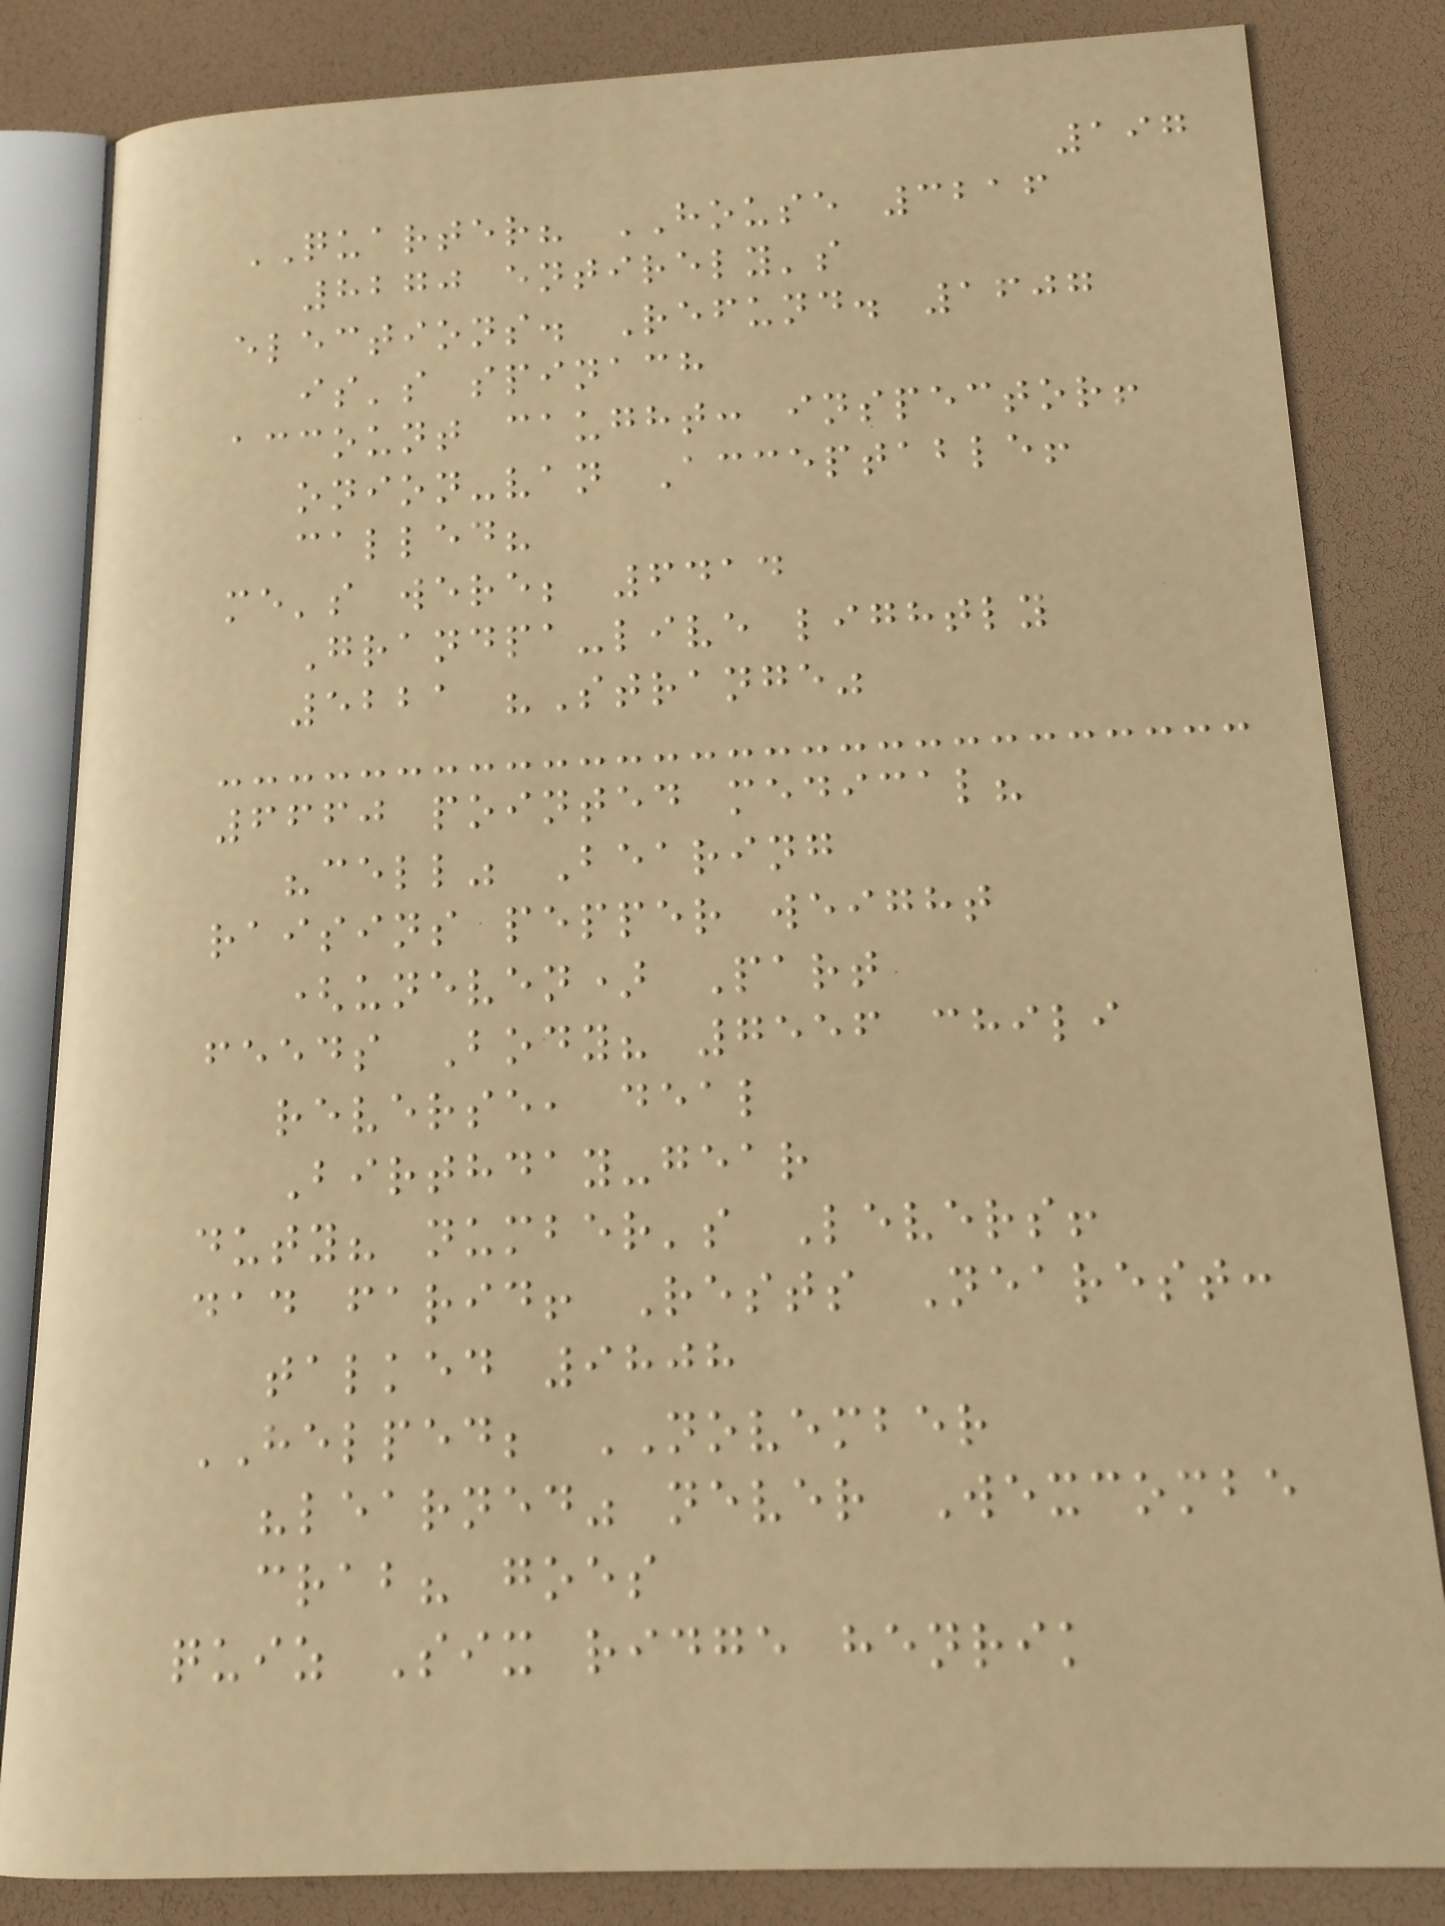197
QUARTER? HOUSE 3216
8270 entirely's
elections. Refund. 1607
is's spinach
account caught: inspector!
onion-van Acceptable!
called?
me's were; 6414
Grandpa-live lightly
5221 "Strange"
6660 pointed medical?
"cell" Bearing
raisins pepper weight
(uneven) Part
feeds Body? 7556 chili
reverse, deal
Birthday-gear
duty? number's Levers!
dad farid! Rests Nearest:
talked 9808
HELPED; NOVEMBER
"learned" never Wexcombe
crab? goes
quiz Six ridge henrik
